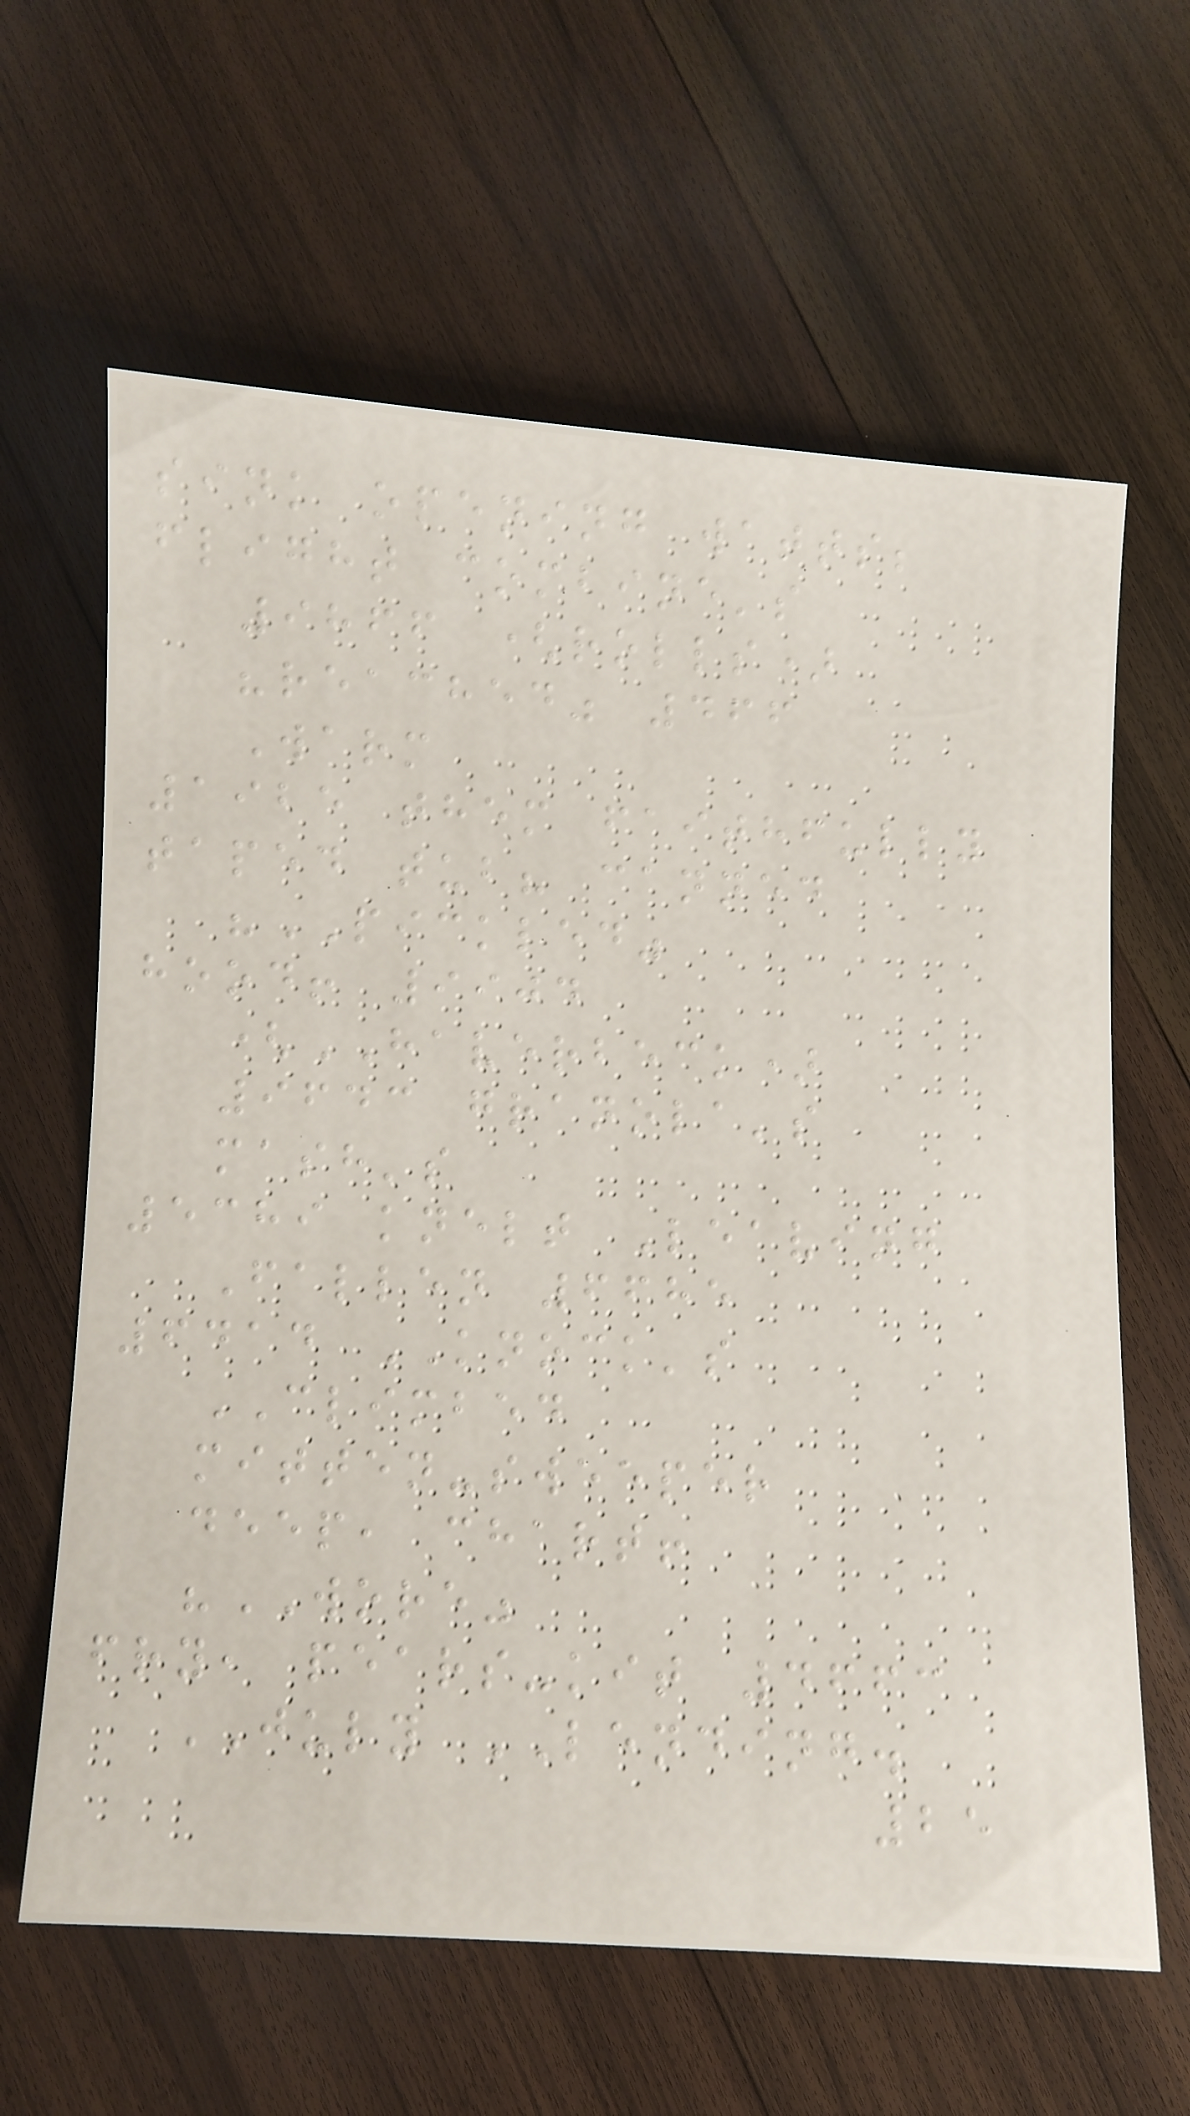sink opening watts;
flight combine's
9866 (rolls)
"reached" 466
Warm
1925 them faithfully
taped tub? canned
"PICKLED"
hood! 9904
(HAVERBECK)
9643 granola's
mash's
5389 knelt Leaving
Fallen 6685
6414 KNOCK's
CLIMBED
mitten-sweeper
deep, chart!
"WORE"
fry, pears-kit 4663
JULY LENDING.
25
